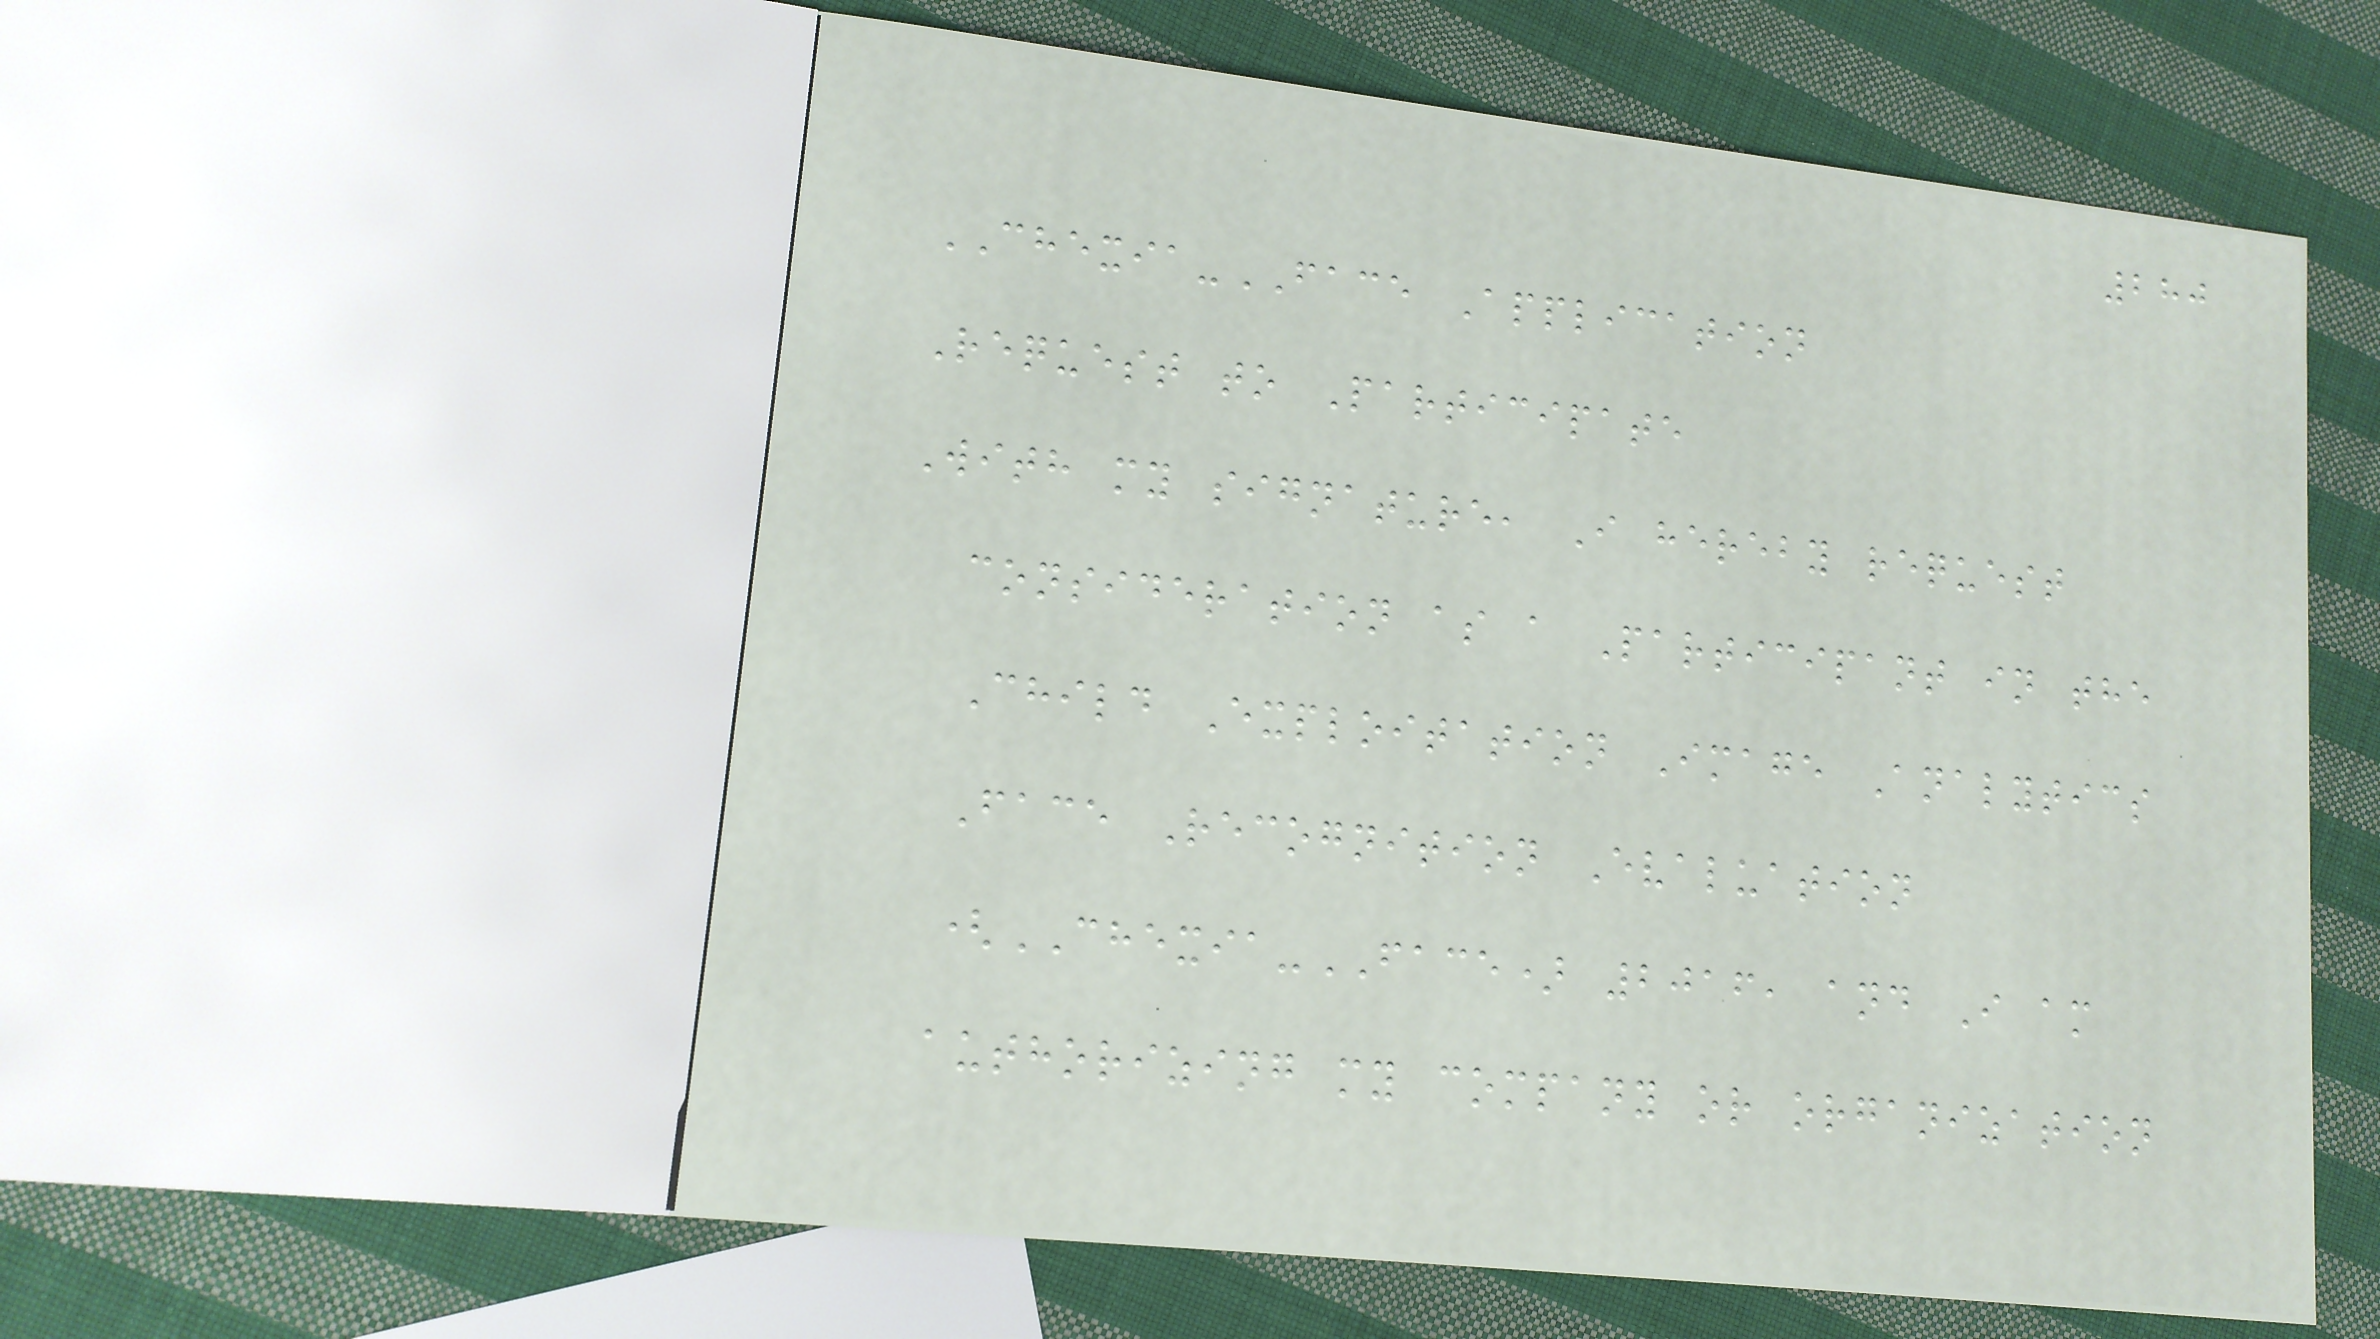280
CHEXIA-FACE Application
Request to Participate
With my signature, I hereby request
consideration as a Participant in the
Child Exploitation Image Analytics
Face Recognition Evaluation
(CHEXIA-FACE) 2016, and I am
authorizing my company or organization
